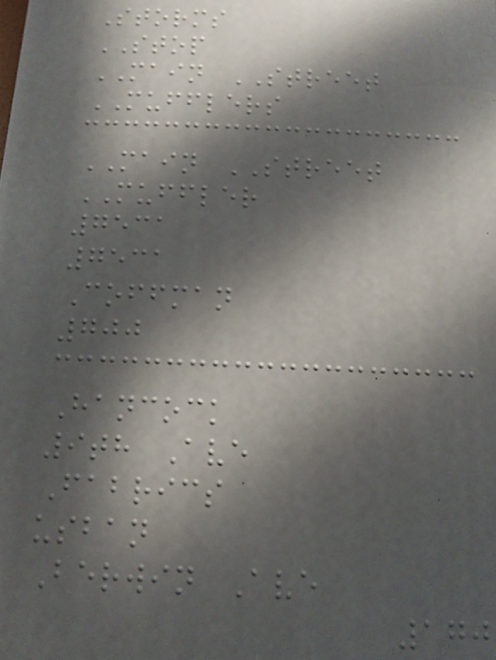Storms
STOP
MAIN STREET
MUFFLERS
MAIN STREET
MUFFLER
7531
7531
Coffman
700
Hancock
9th Ave
Fabrics
usban
Berwin Ave
170
